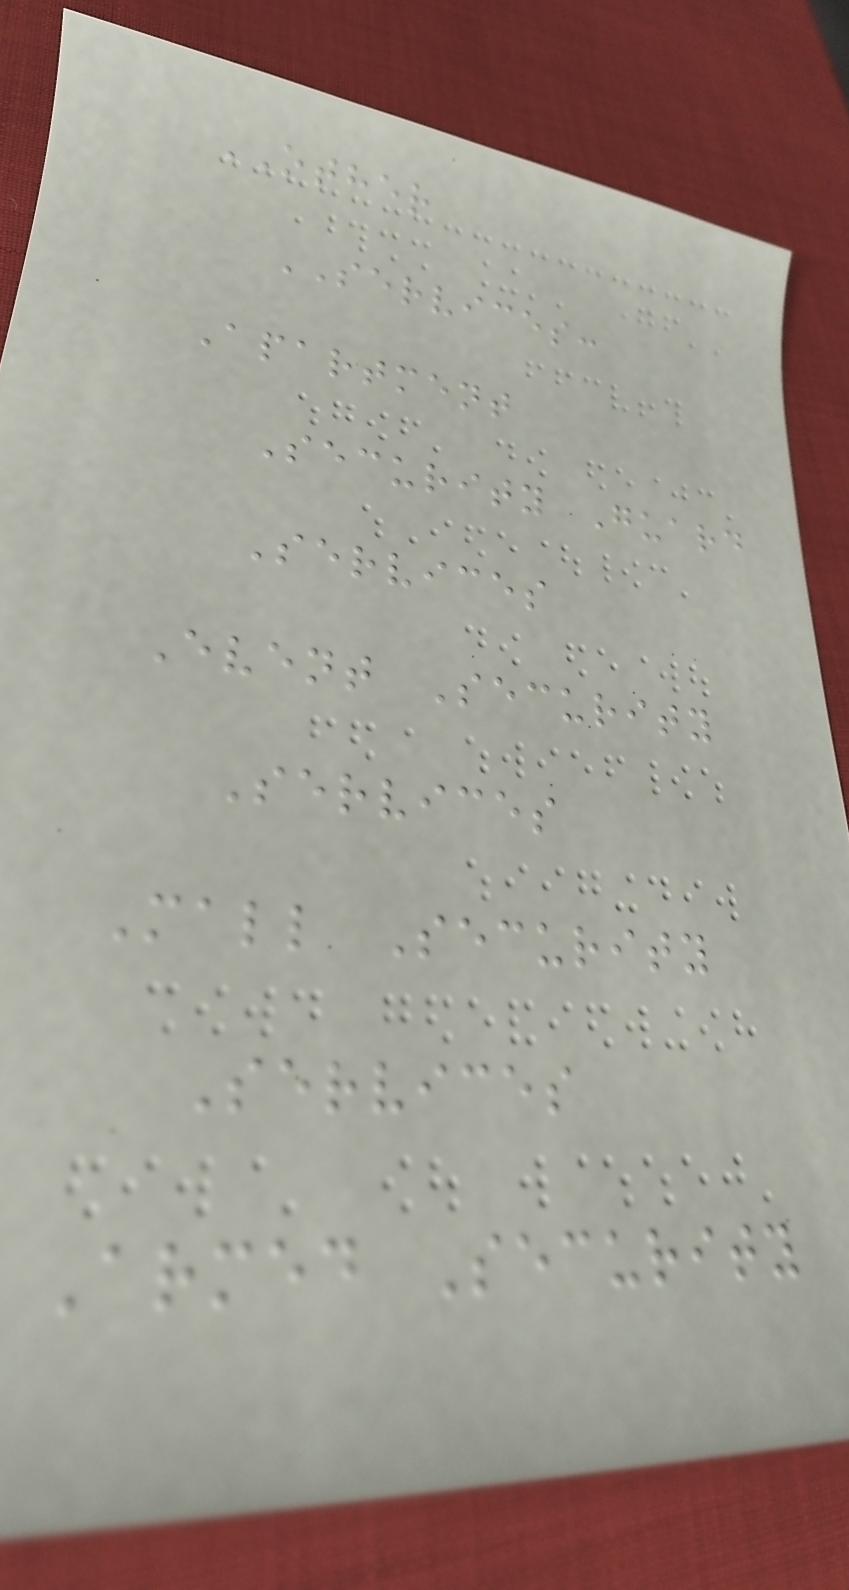OTHER
SERVICES:
Apartment
Security Guard
Services
Event Security
Services
Mall Security
Services
Armed Security
